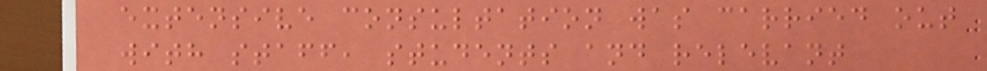extensive consultation was carried out
with staff, students and relevant
